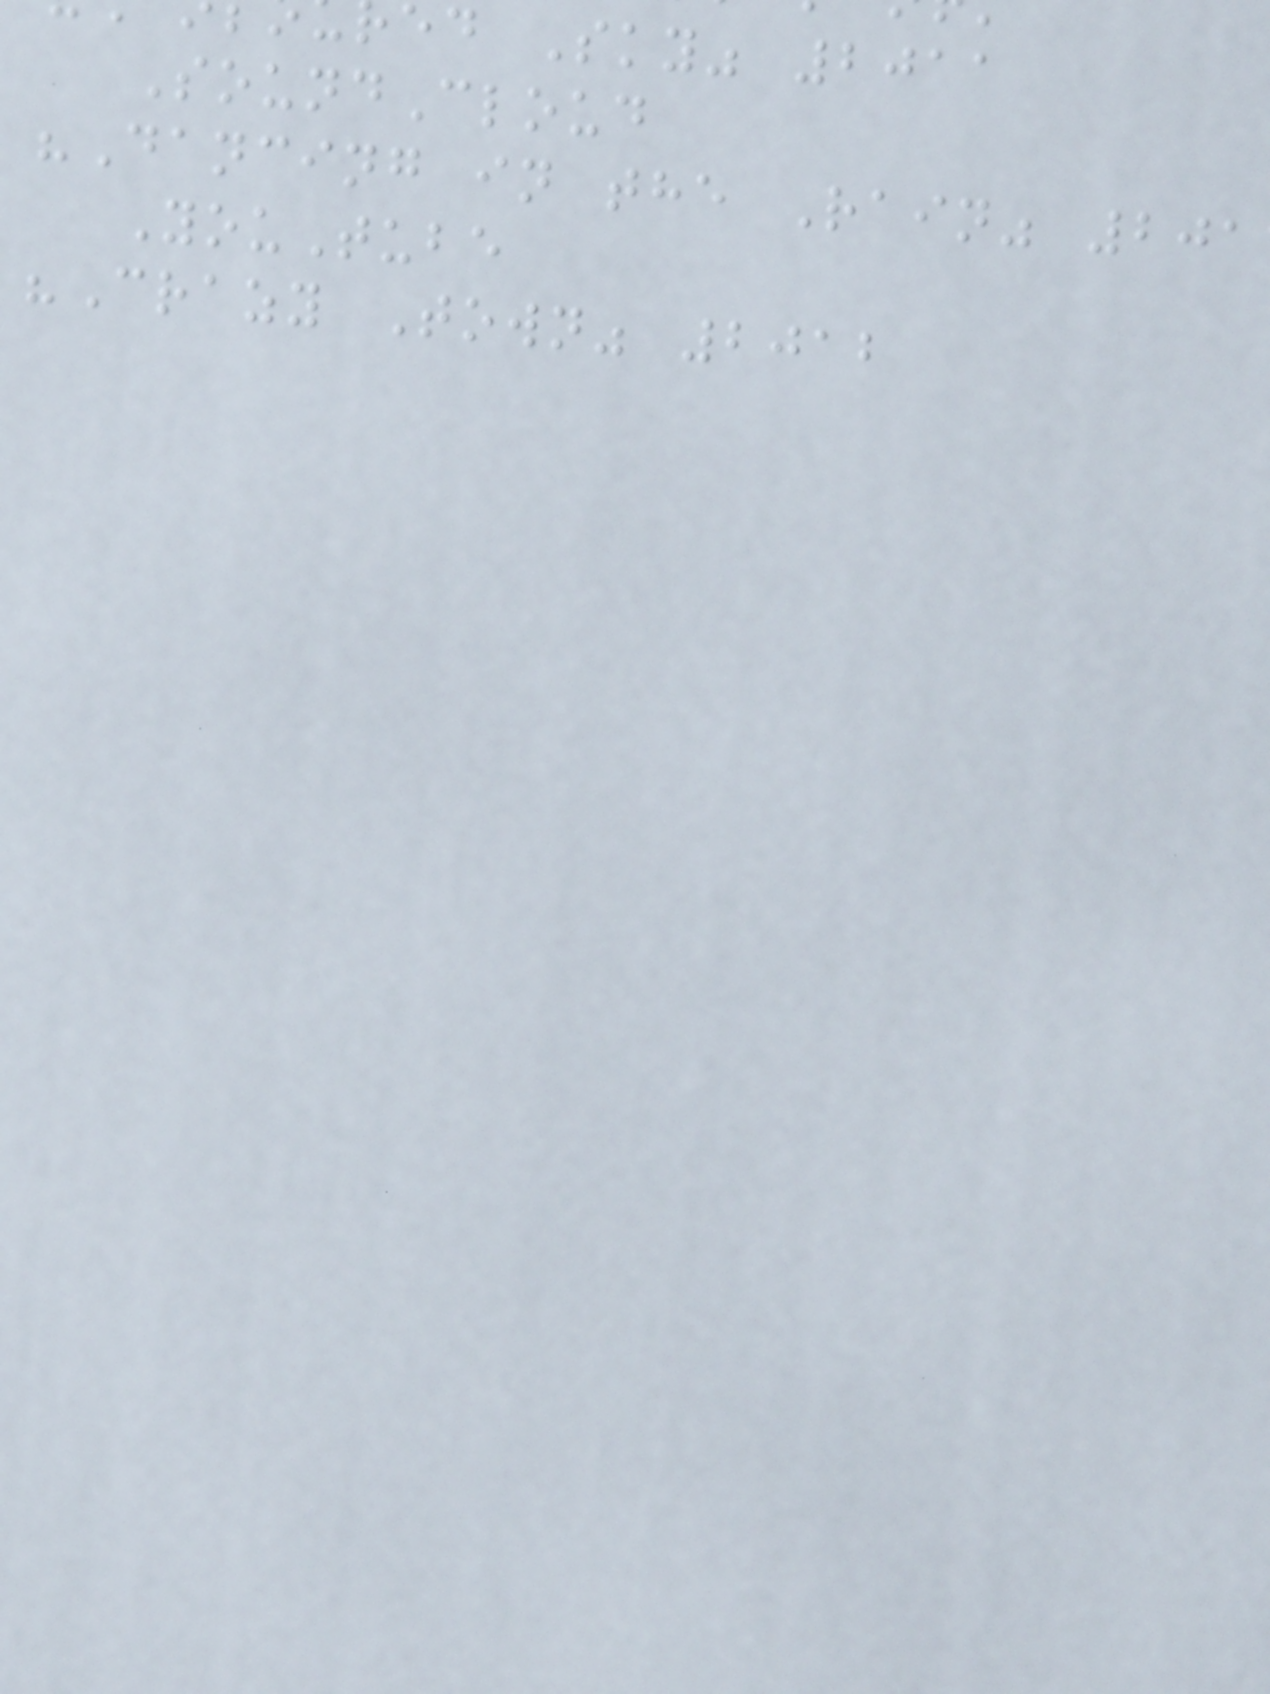ed Sky" 2011
SoundCloud
"Dancing in the Rain" 201
YouTube
"Crazy Town" 2012
